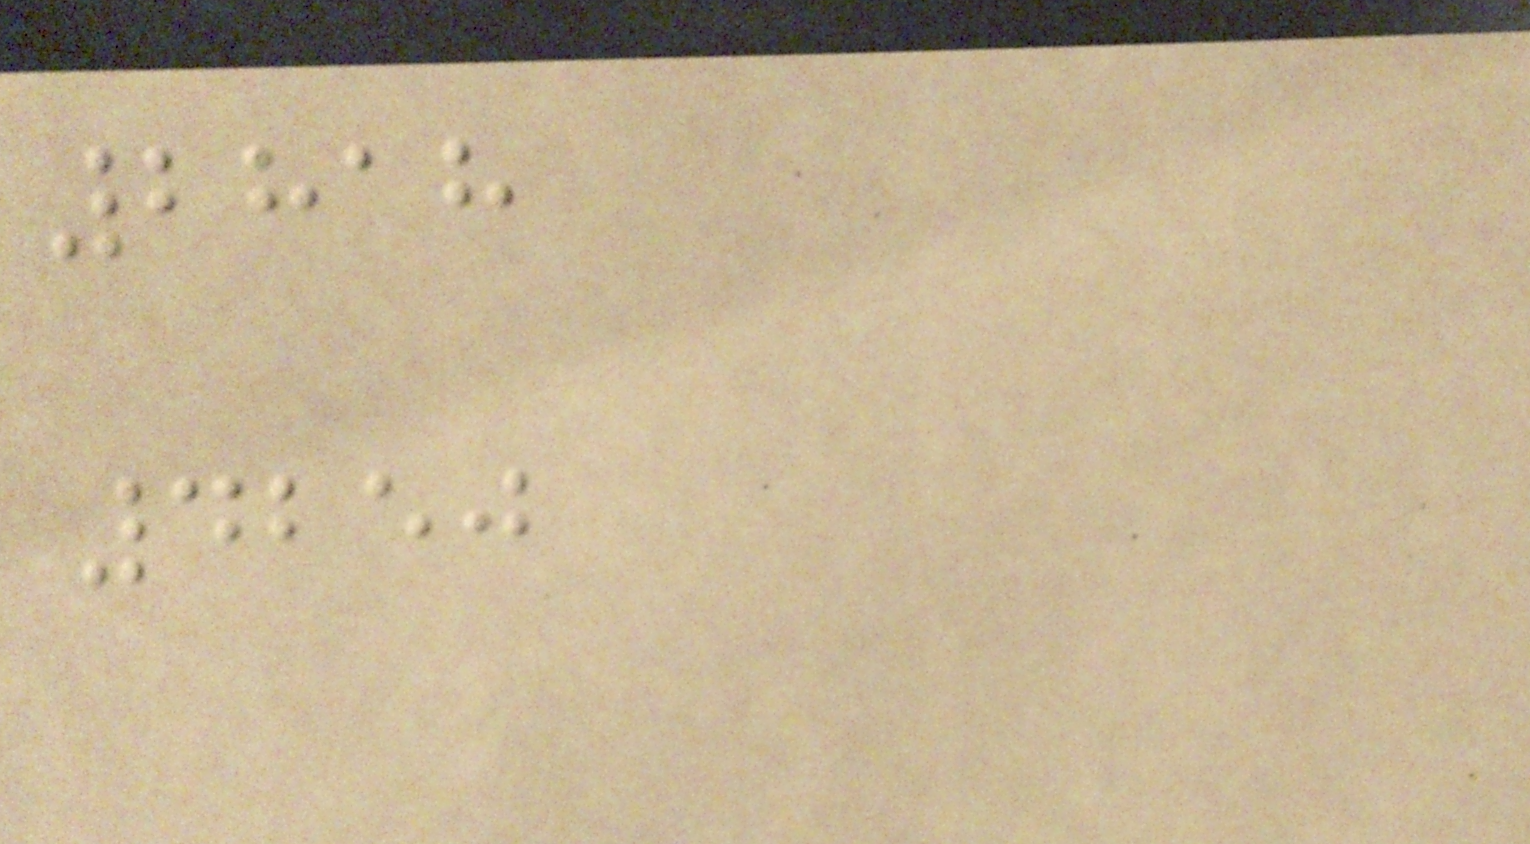2818
4250
